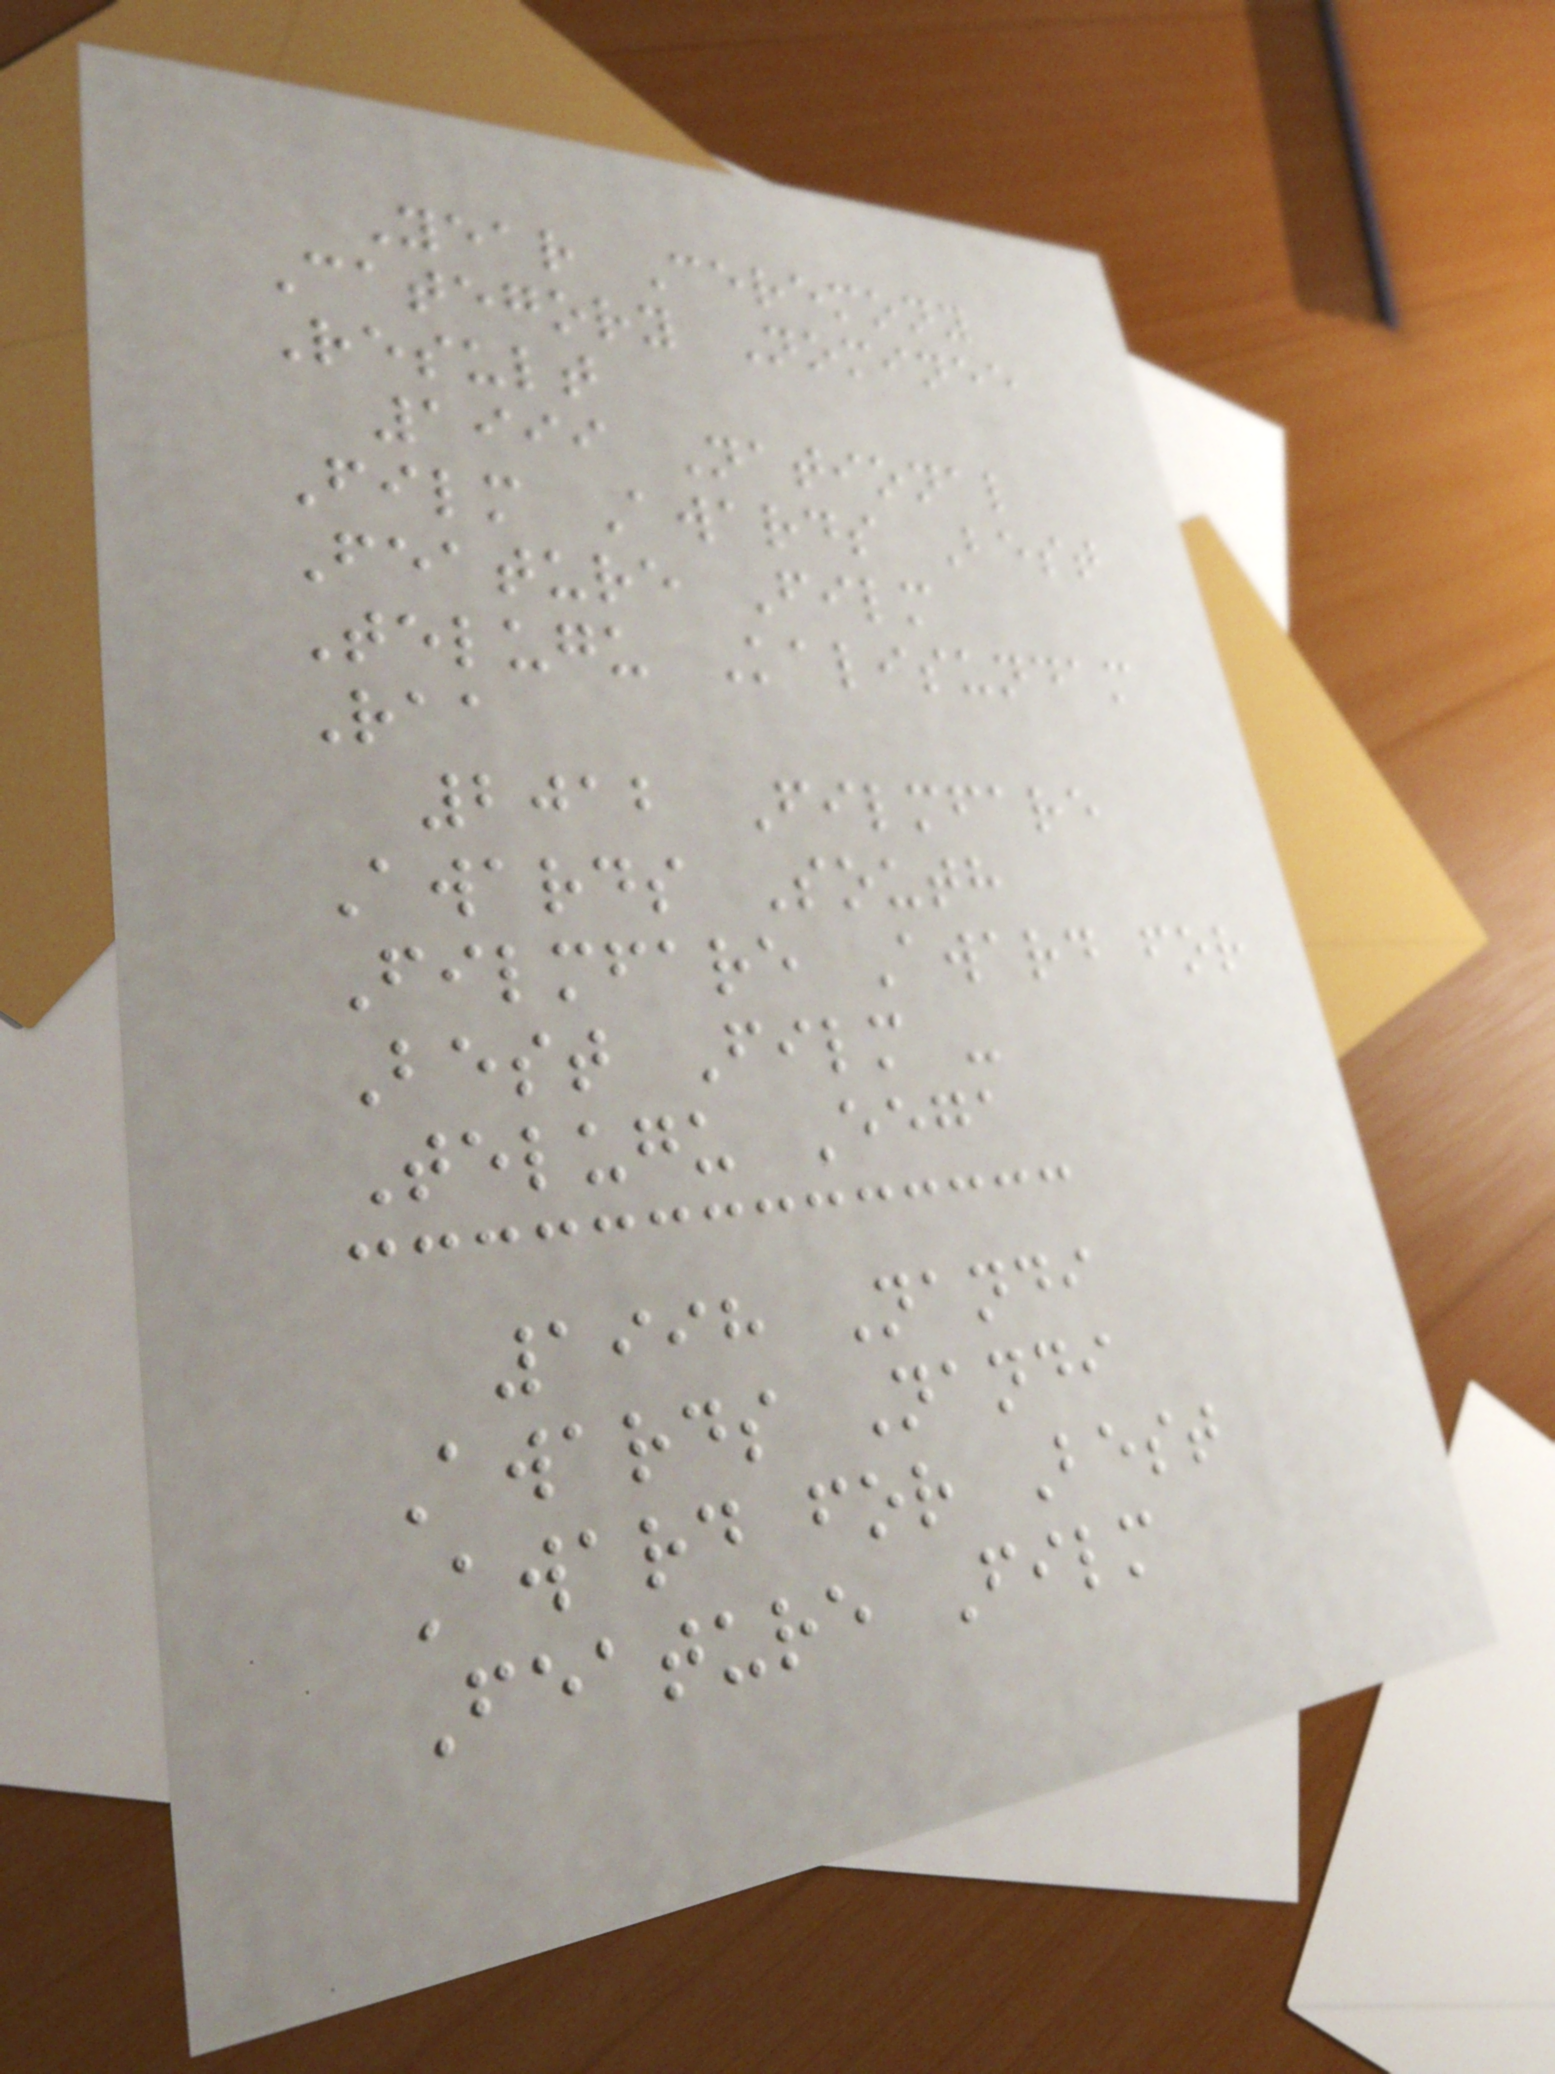Year Ceremony
Category Nominee
Result
1999 National
Film Awards Best
Feature Film
Telugu Kalisundam
Raa
2012 Filmfare
Awards South
Filmfare Award for
Best Film -
Telugu Eega
1998 Nandi
Awards Nandi
Award for Best
Feature Film
